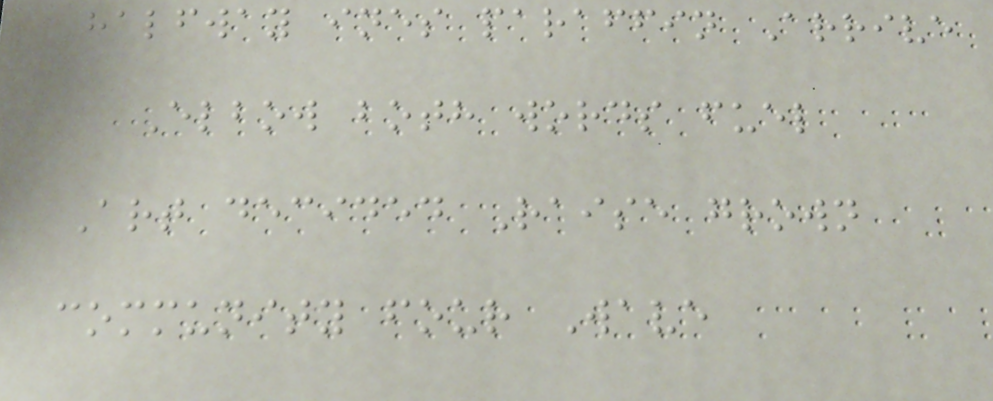halfway ines paraffin Arrive
Elbow both words fuel
Art decided Raise grown
community four Wave
